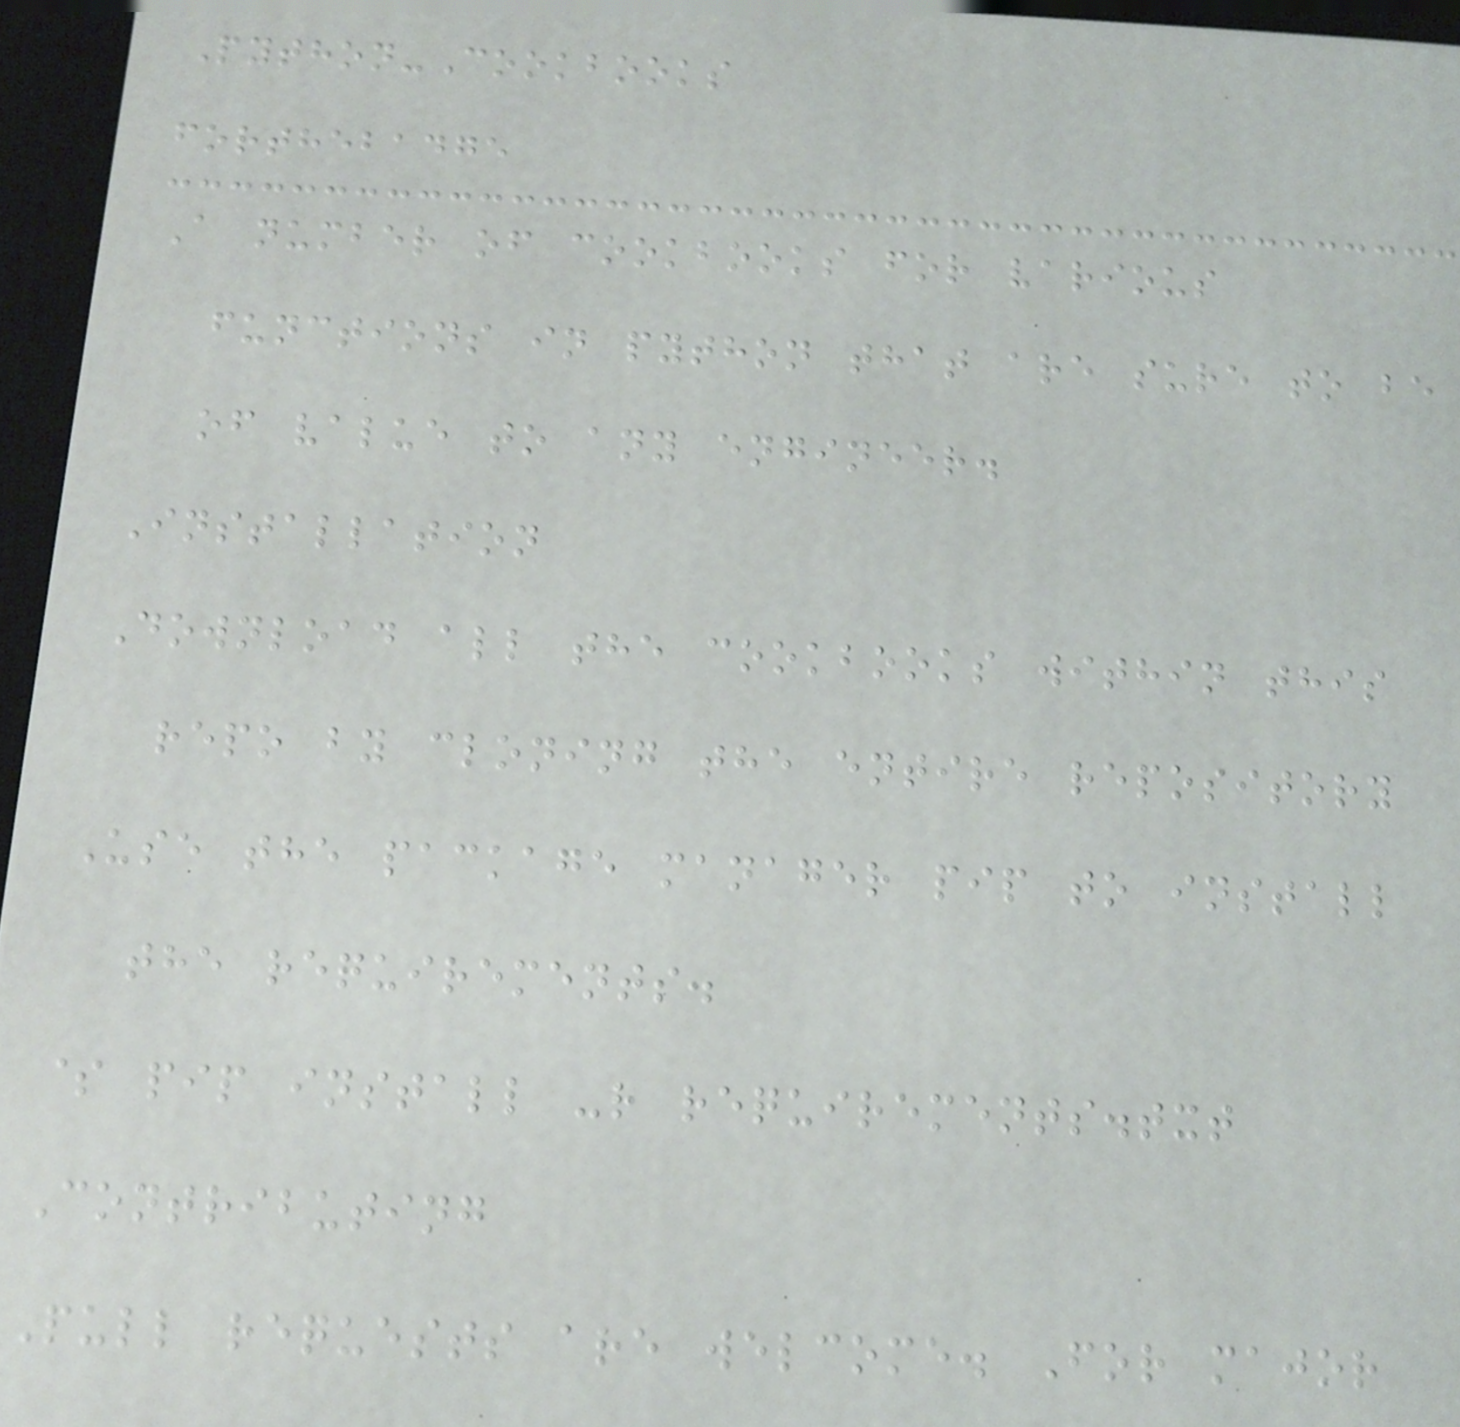Python-Cookbooks
forthebadge
A number of cookbooks for various
functions in python that are sure to be
of value to any engineer.
Installation
Download all the cookbooks within this
repo by cloning the entire repository
Use the package manager pip to install
the requirements.
$ pip install -r requirements.txt
Contributing
Pull requests are welcome. For major
